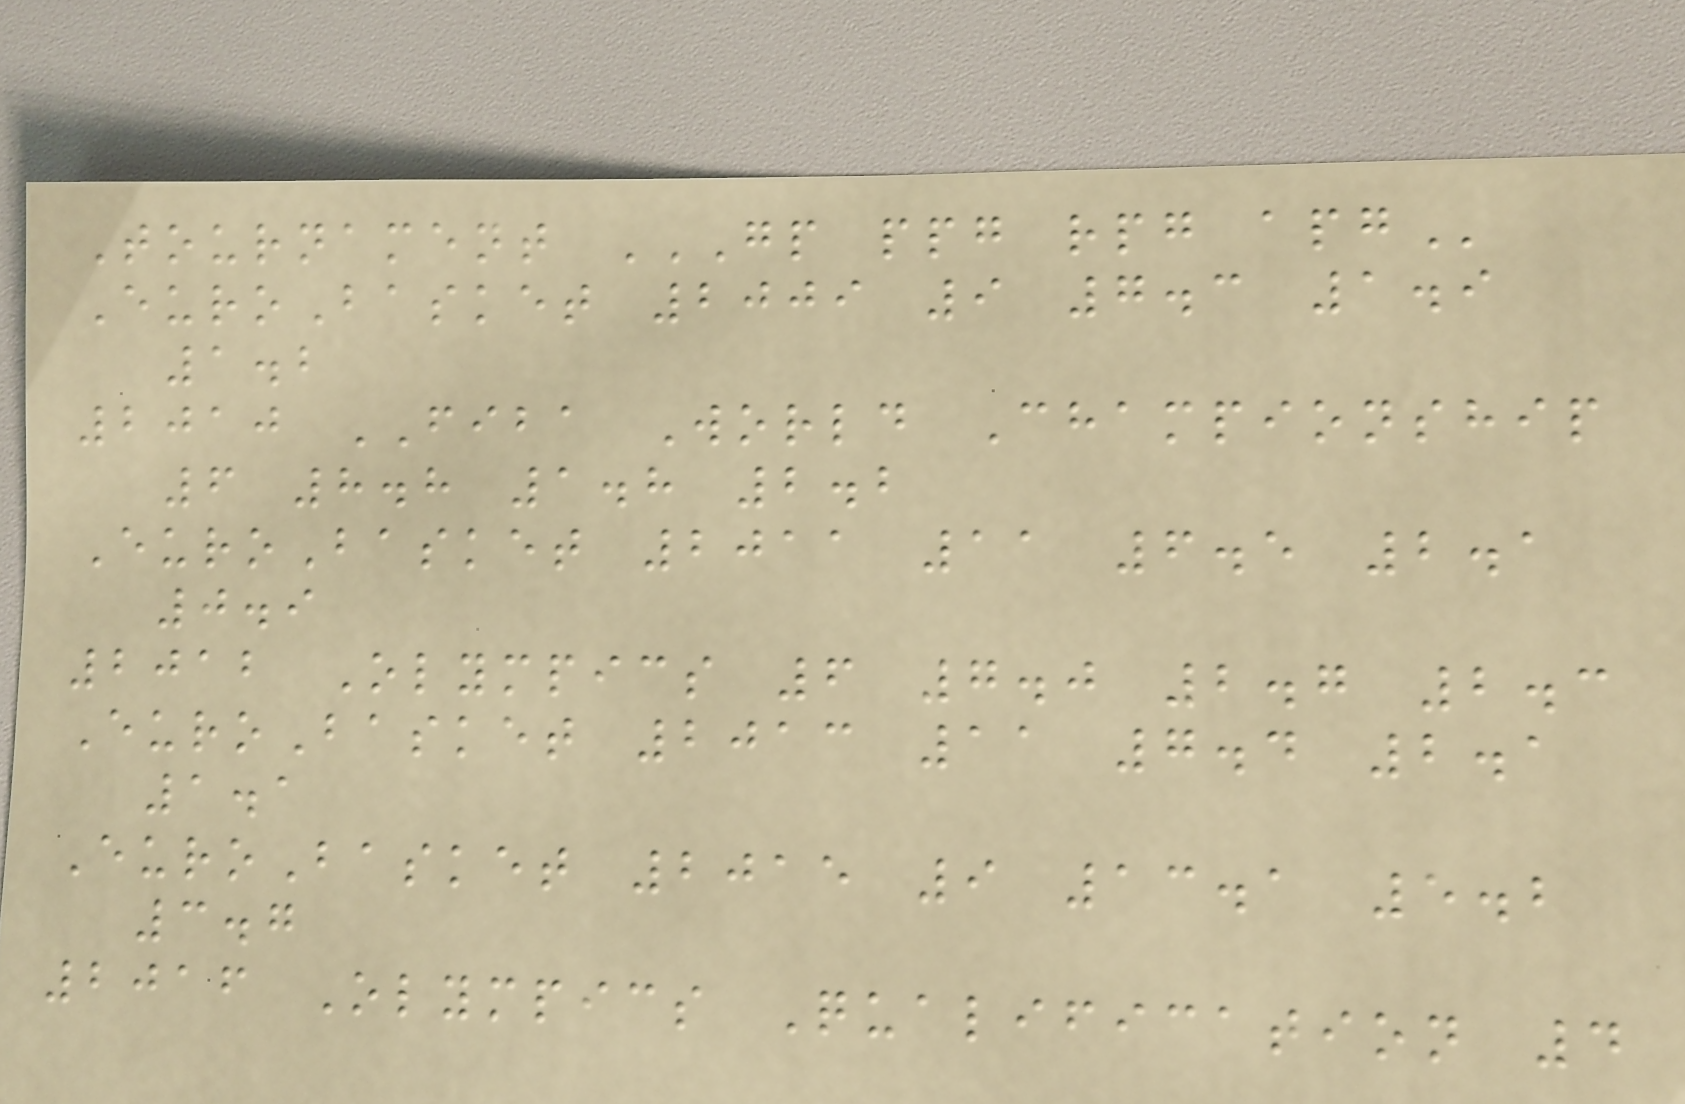Tournament GP PPG RPG APG
EuroBasket 2009 9 7.3 1.9
1.2
2010 FIBA World Championship
6 8.8 1.8 2.2
EuroBasket 2011 11 6.5 2.1
0.9
2012 Olympics 6 7.0 2.7 2.3
EuroBasket 2013 11 7.4 2.1
1.1
EuroBasket 2015 9 13.1 5.2
3.7
2016 Olympics Qualification 4
